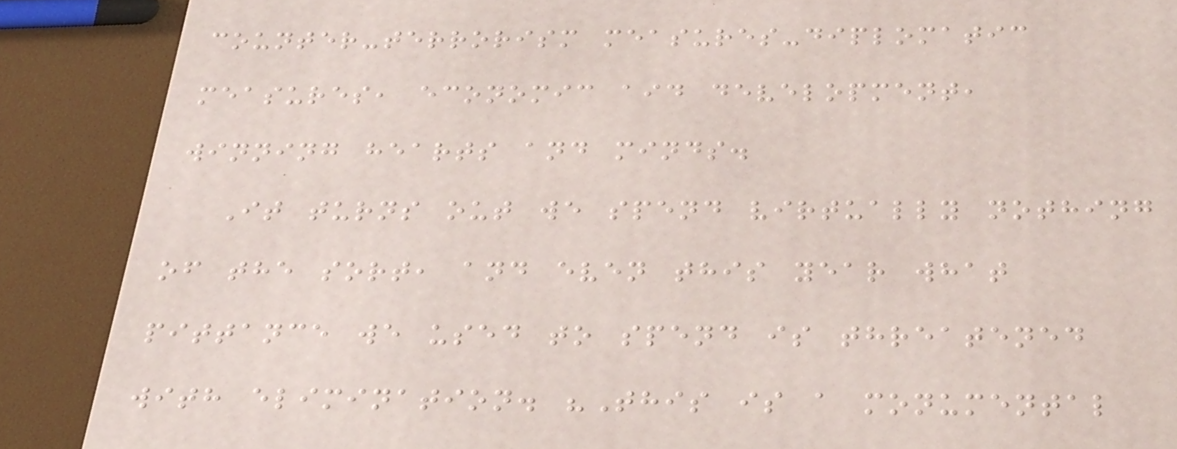counter-terrorism measures-diplomatic
measures, economic aid development,
winning hearts and minds.
It turns out we spend virtually nothing
of the sort, and even this year what
pittance we used to spend is threatened
with elimination. "This is a monumental
